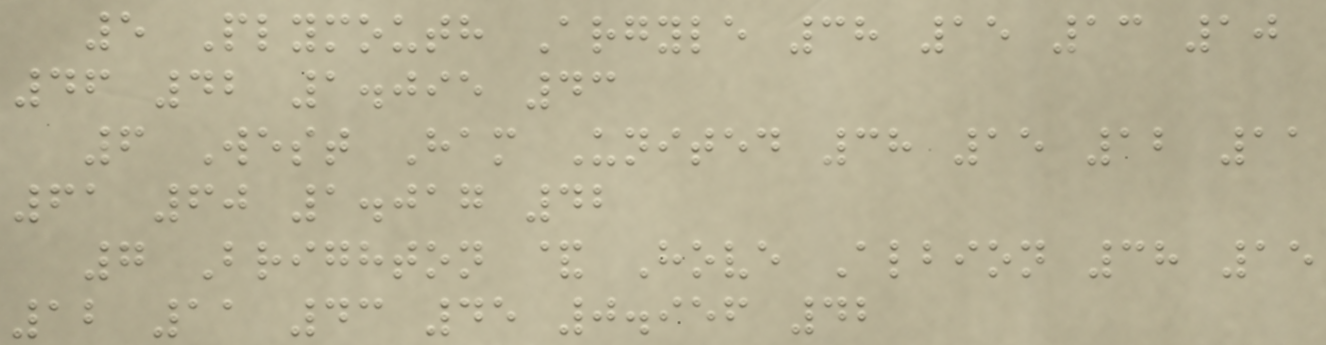5 Plymouth Argyle 38 15 13 10
46 42 1.095 43
6 West Ham United 38 15 12 11
61 60 1.017 42
7 Brighton & Hove Albion 38 15
12 11 43 45 0.956 42
